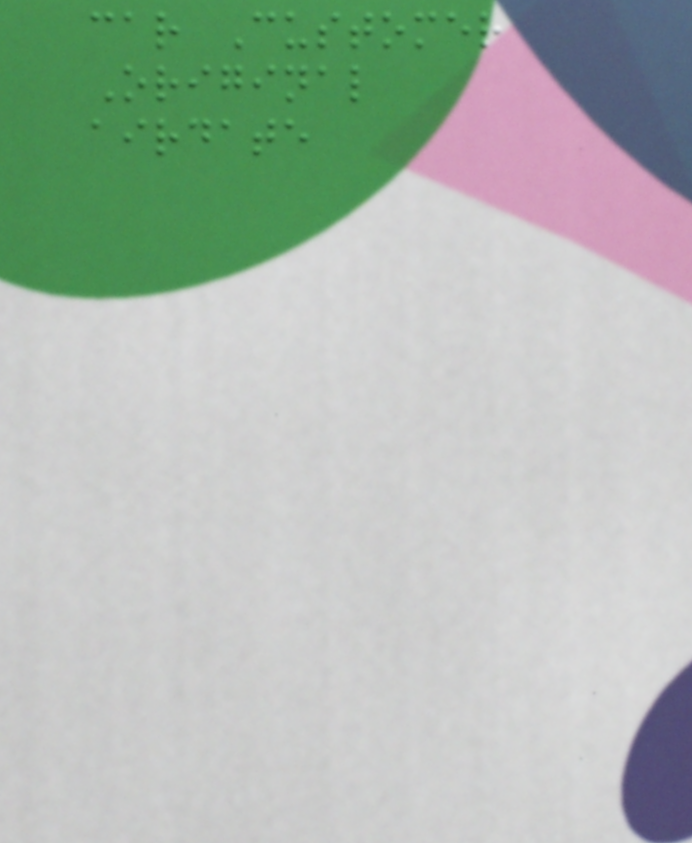car Customer
Original
airdate
